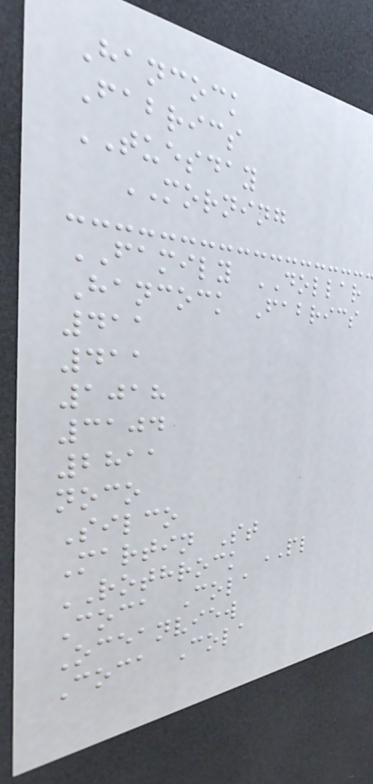Hancock
Fabrics
TUESDAY
MORNING
FAMILY DOLLAR
Hancock Fabrics
411
411
1018
3104
2811
noco
Silco
Martin St
ROTHROCK PL
Coca Cola
Oceanview
Coca Cola
